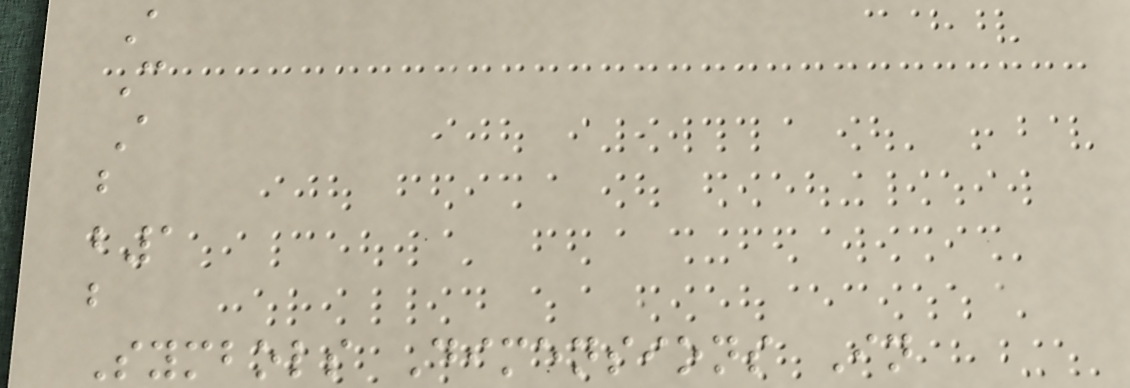A
C
A
b
b1
b
Symbols Dimensions In
